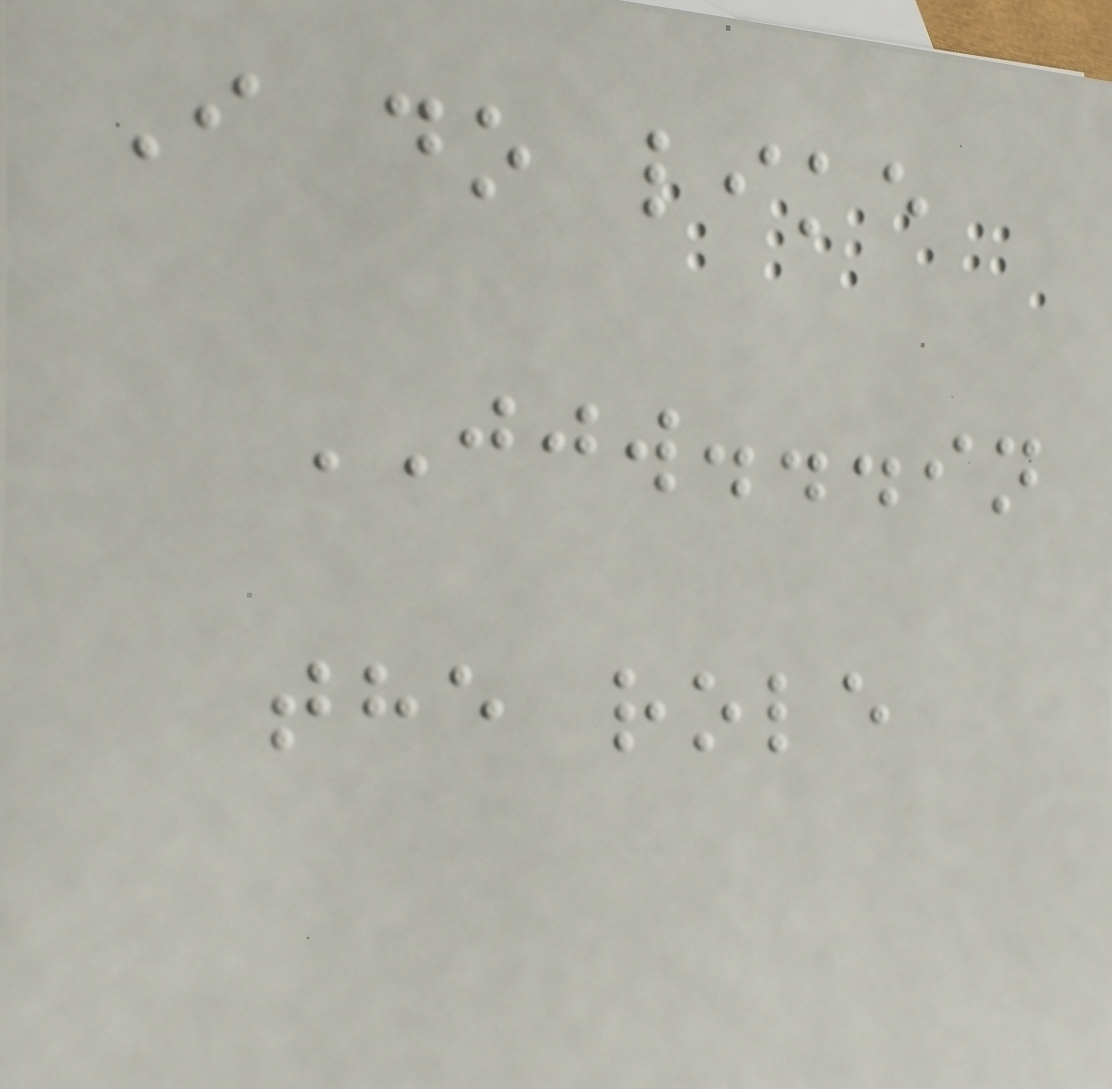I do like
JJW...in
the role
